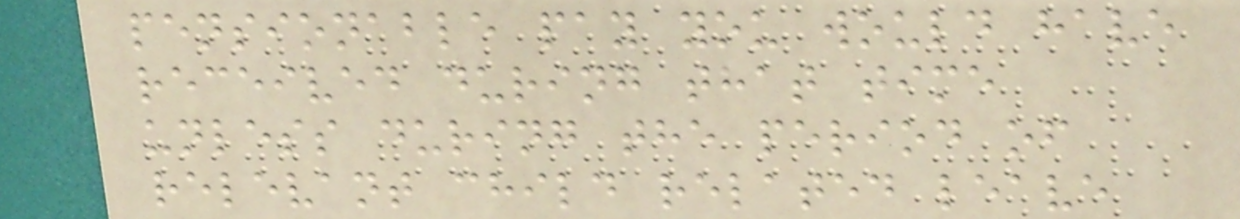pensionable pay you would have
received during that time
unless during the period of
relevant child related leave
